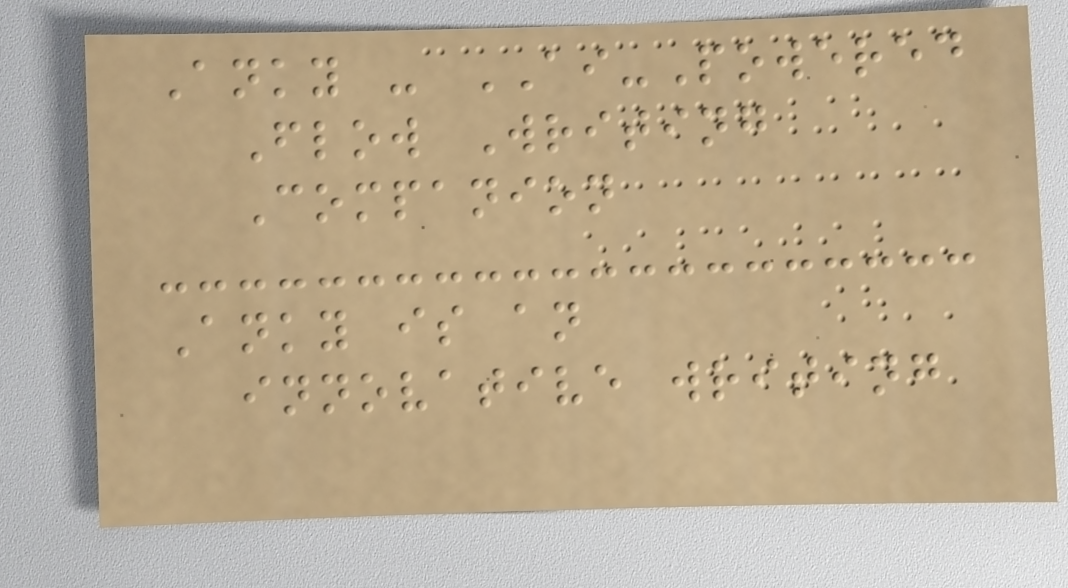Anky - AI-Powered
Flow Writing
Companion
Anky is an
innovative writing
